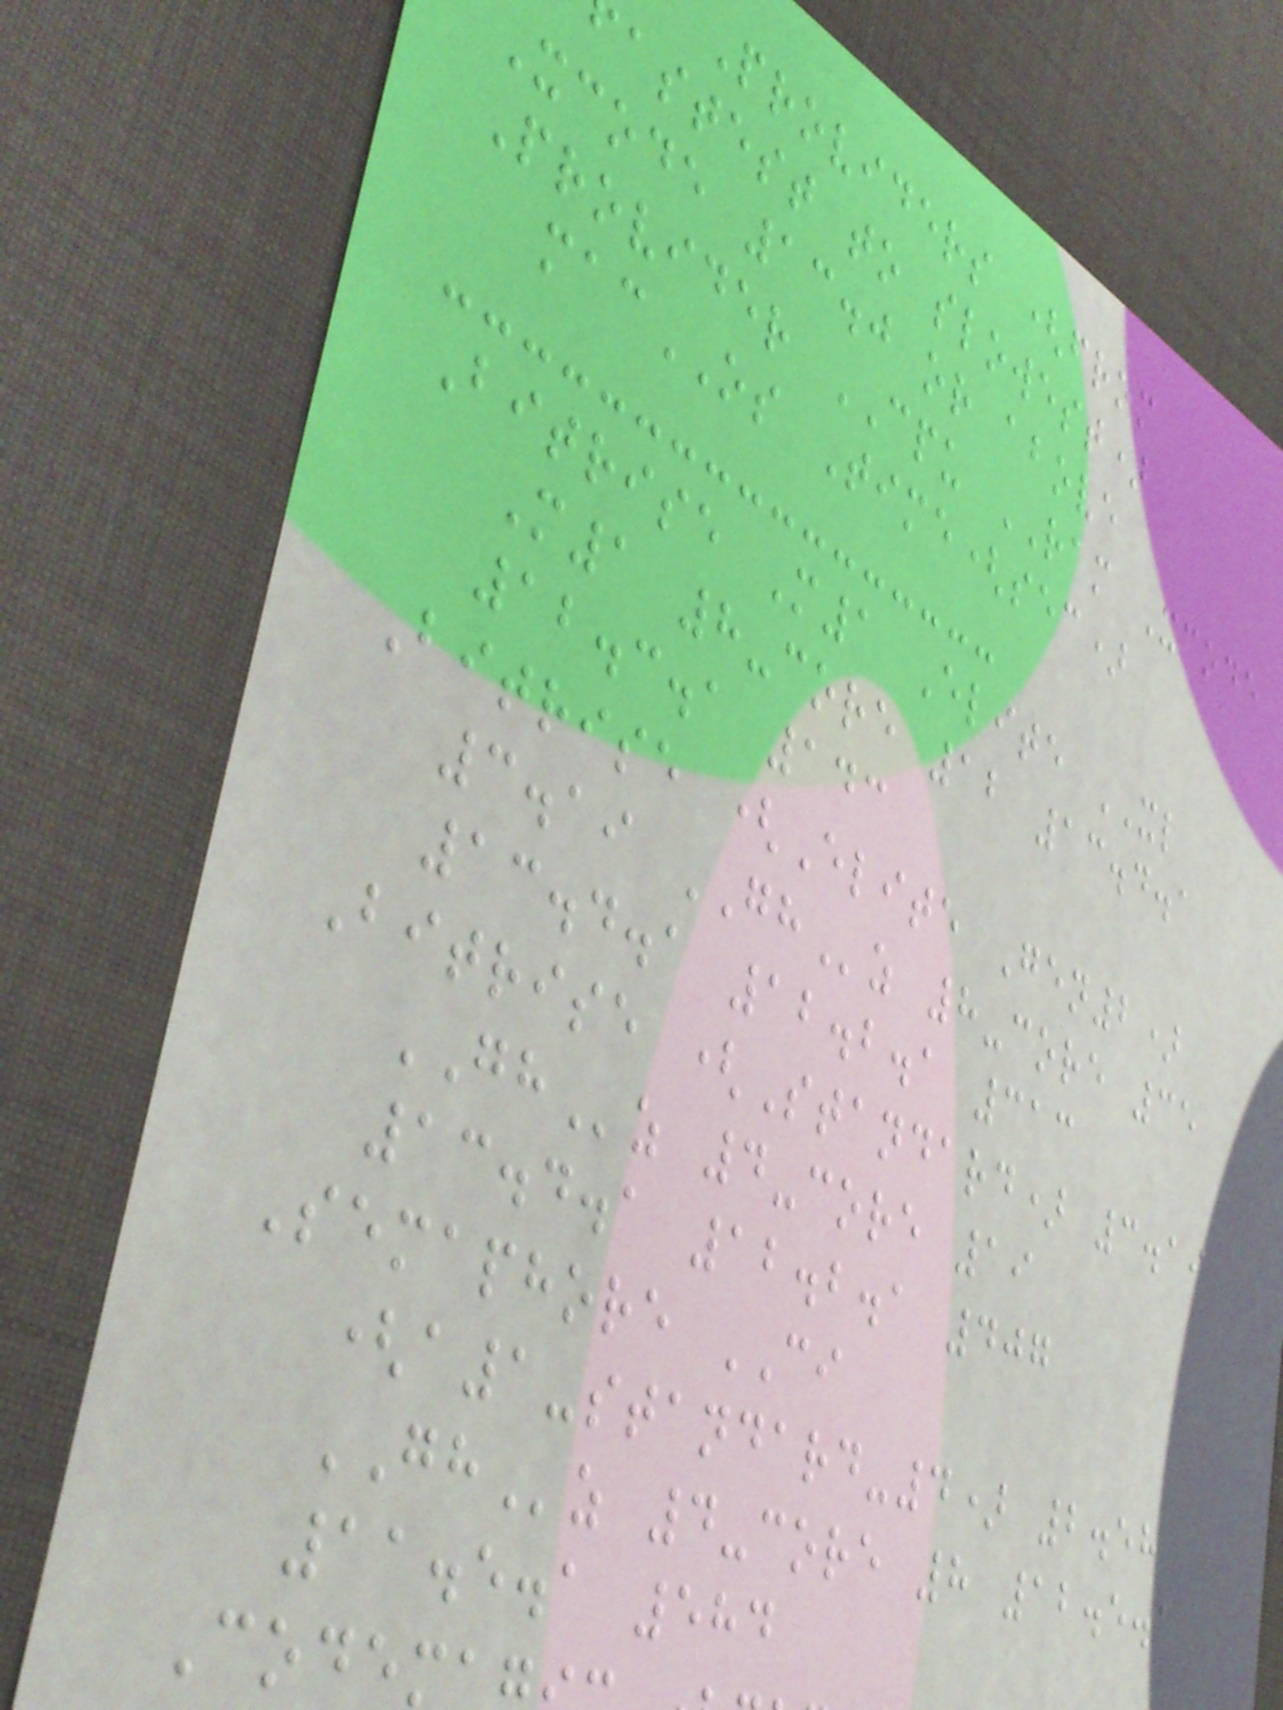Providers (from
astest to slowest)
Xcode 13.0 or above
Provider CPU RAM Xcode
macOS Time(sec)
Bitrise M1 Elite XL
M1 8-core 12 13.4.1
12.3.1 143
Bitrise (Elite Gen2)
3.19 GHz 8-core 35
13.4.1 12.2.1 313
Bitrise (Standard) 3.19
GHz 4-core 19
13.4.1 12.2.1 407
Semaphore CI
(a1-standard-4) 2.58
GHz 4-core 8 12.5.1
11.5.1 584
Codem
